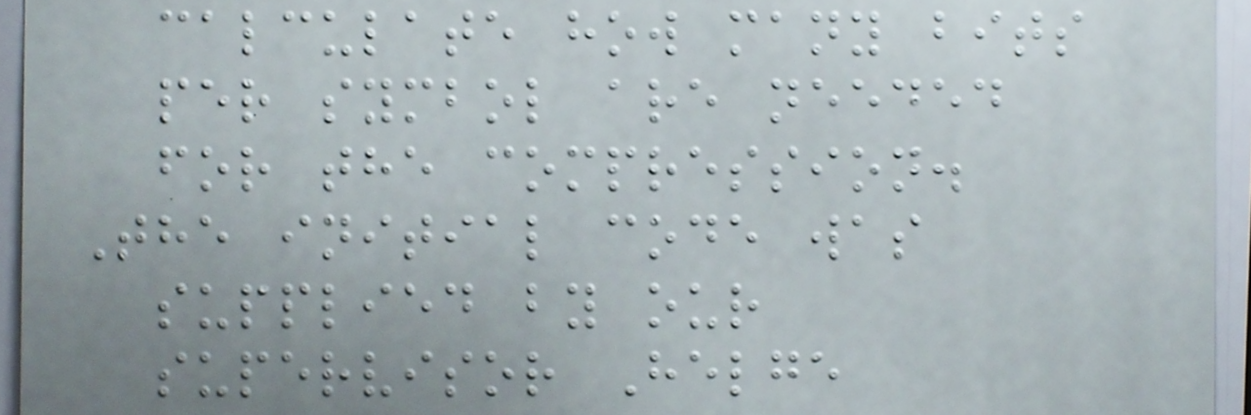calculate how many bits
per symbol are needed
for the compression.
The initial code was
supplied by our
supervisor Helge
